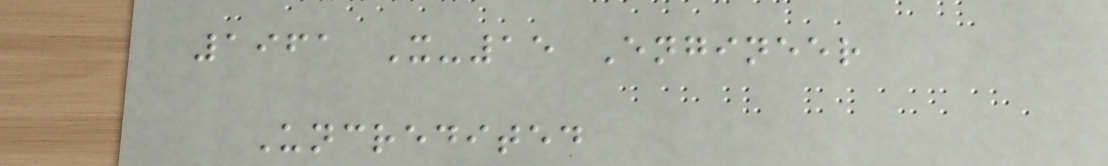1961 X-15 Engineer
Uncredited
